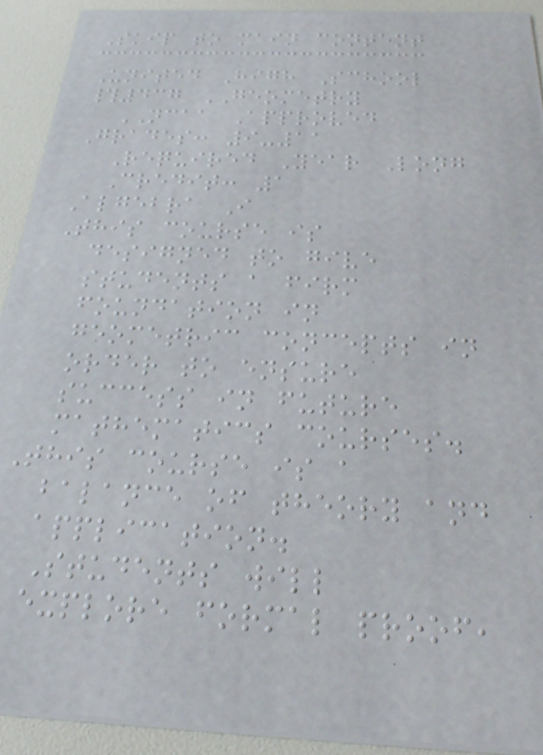Skip to main content
United High School
#437 GEOMETRY
NCAA Approved
Grades: 9-11
Required Year Long
Credit: 1
Algebra I
This course is
designed to give
students a firm
foundation in
geometric concepts in
order to ensure
success in future
mathematics courses.
This course is a
balance of theory and
application.
Students will
explore formal proof,
